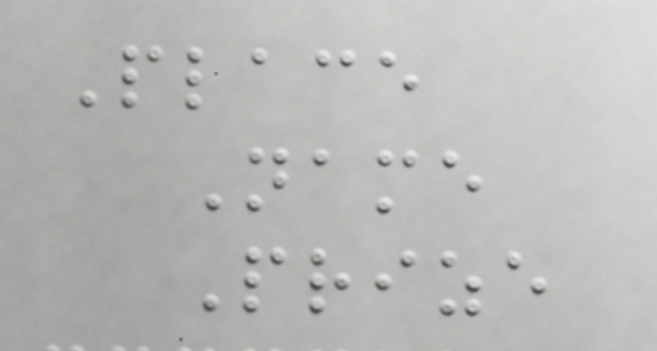Place
Name
Prize
